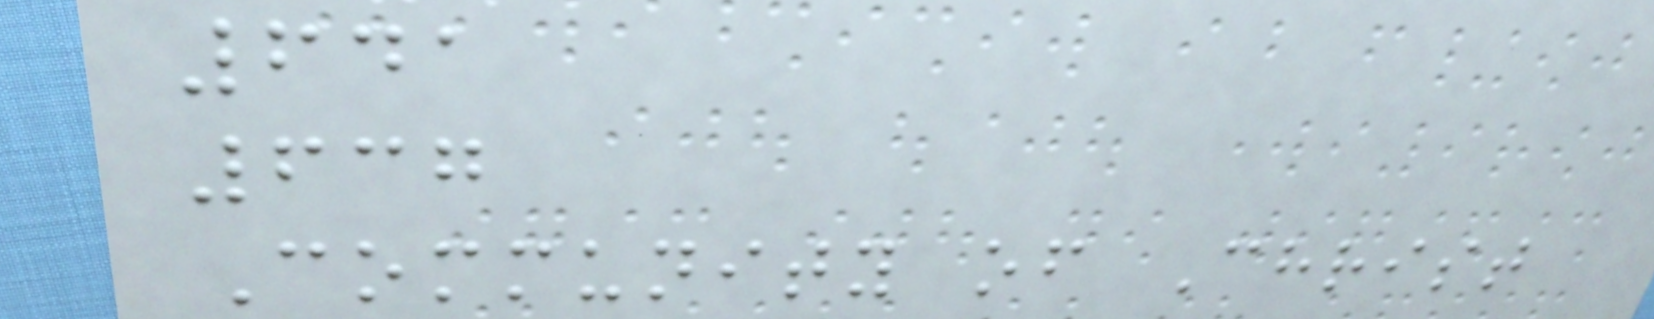641
637
Community of Christ
